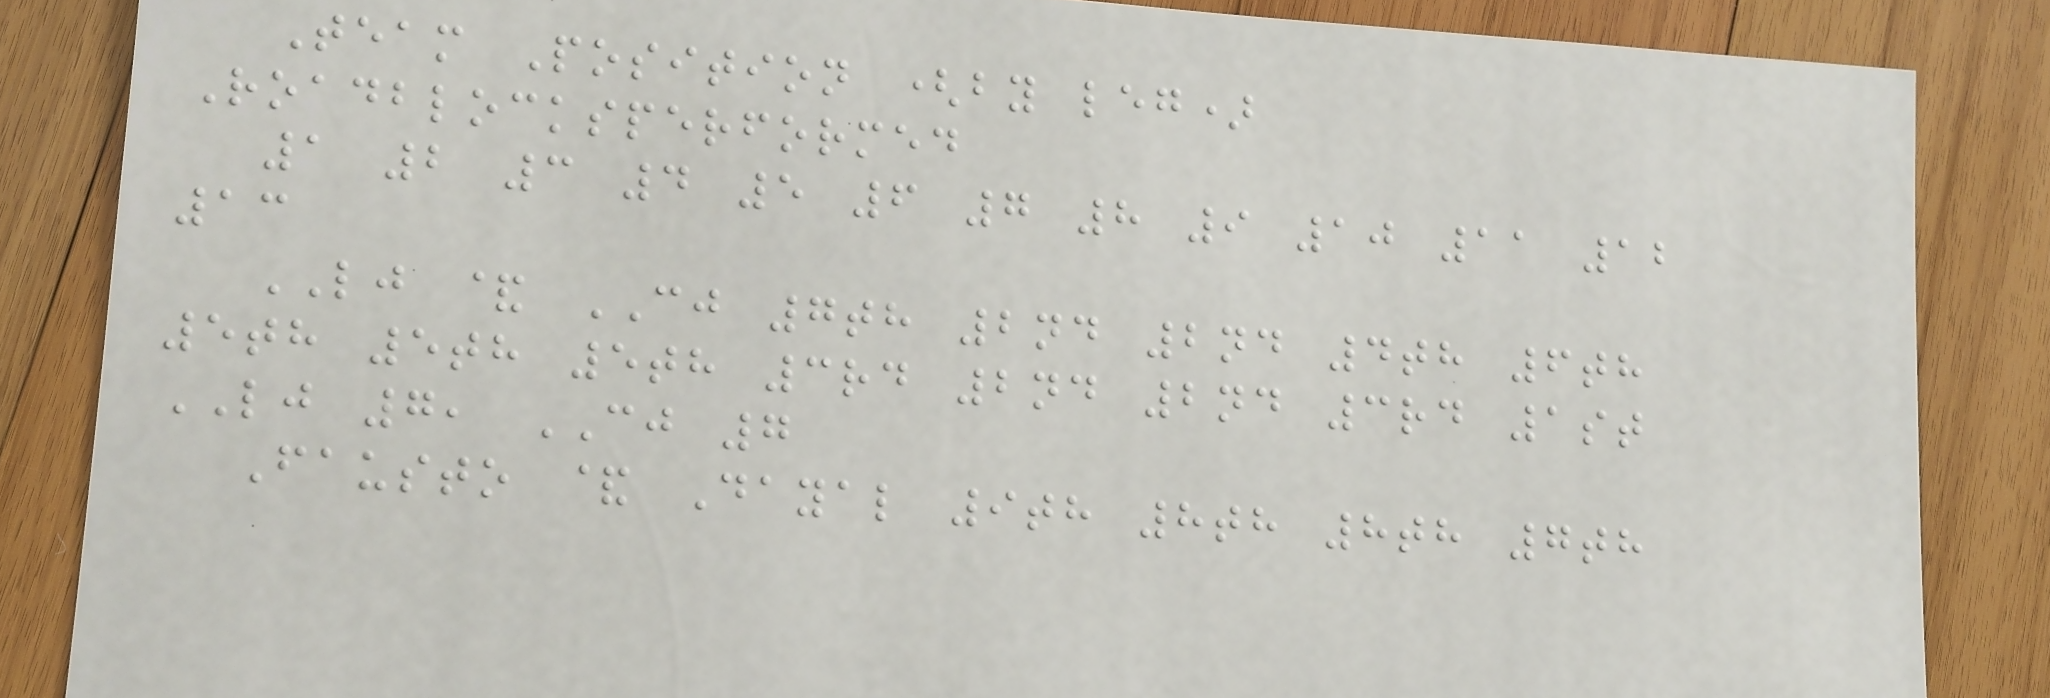Team Position (by leg)
Roadblocksperformed
1 2 3 4 5 6 7 8 9 10 11 12
13
LJ & CJ 7th 2nd 2nd 4th 6th
5th 5th 5th 3rd 2nd 2nd 3rd 1st
LJ 7, CJ 7
Fausto & Dayal 9th 8th 8th 7th
